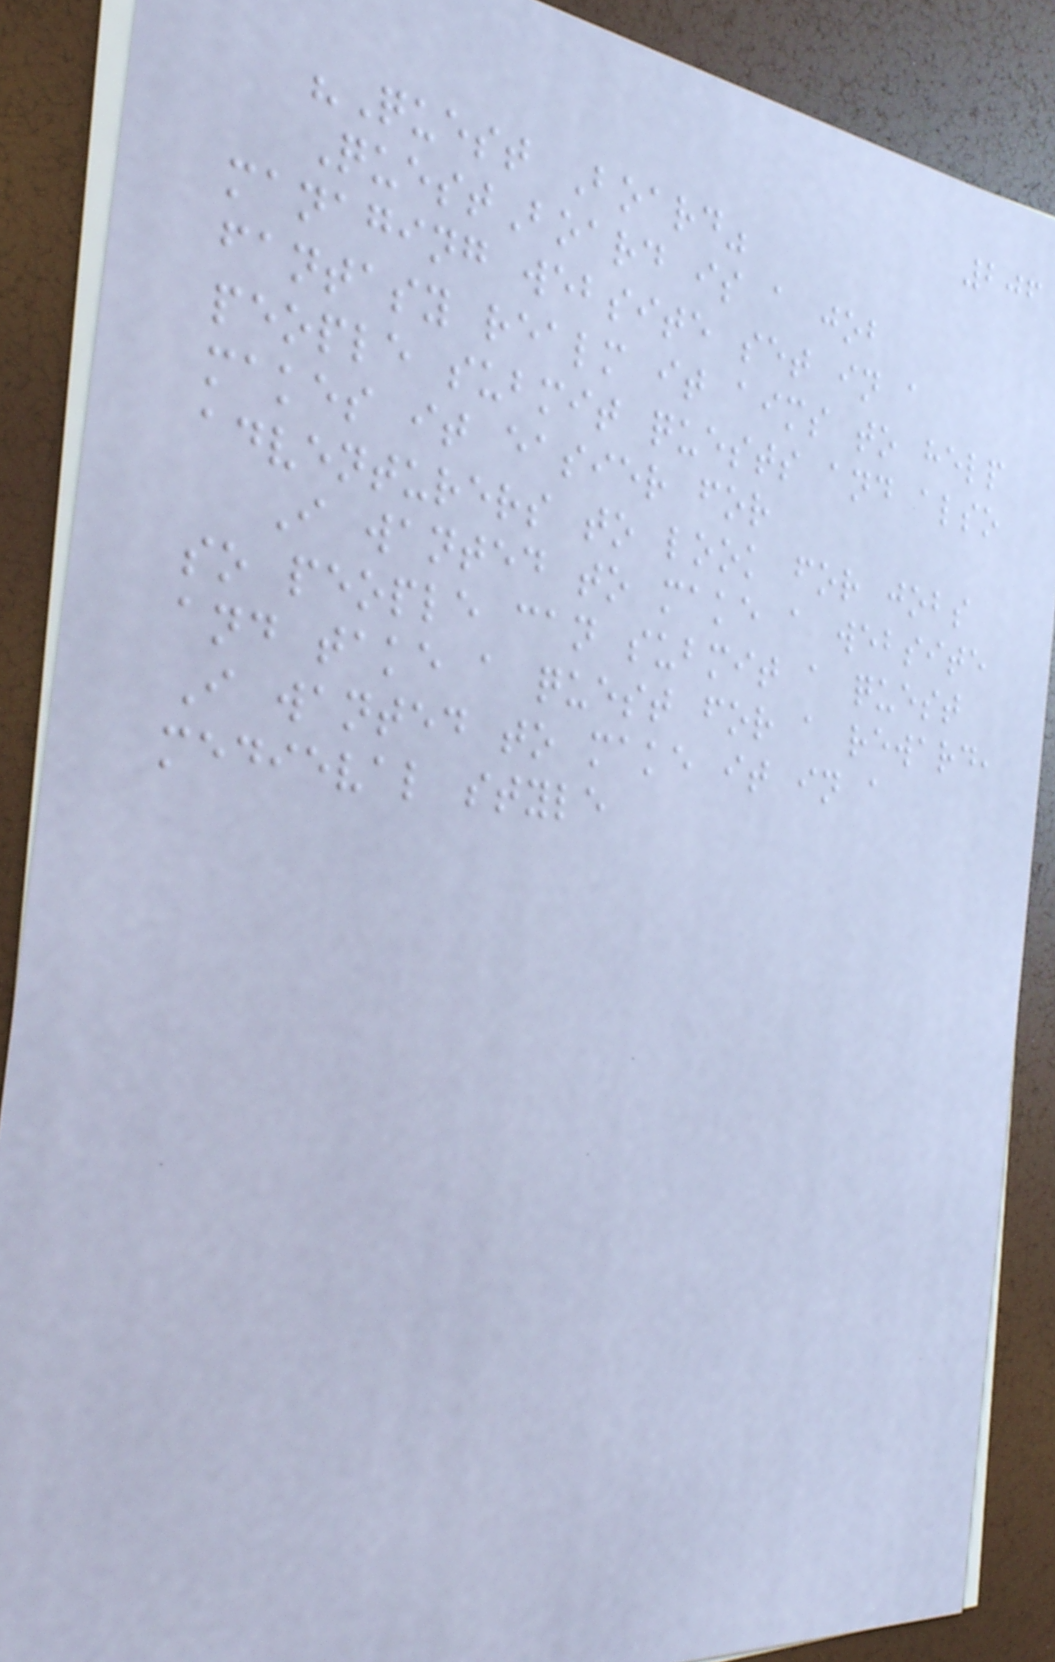206
"Quest Board"
QuestBoard is a job
managing website set in a
fantasy realm it aims to help
people submit quests and also
makes it easier for
adventurers to look for jobs
I wanted to make a website
so people can submit a quest
and take a quest for a reward,
I wanted to make it in a
medieval style
